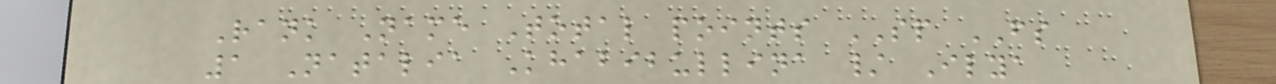Rank Name Total points SP FS
1 Natalia Khabibullina / Ilya
